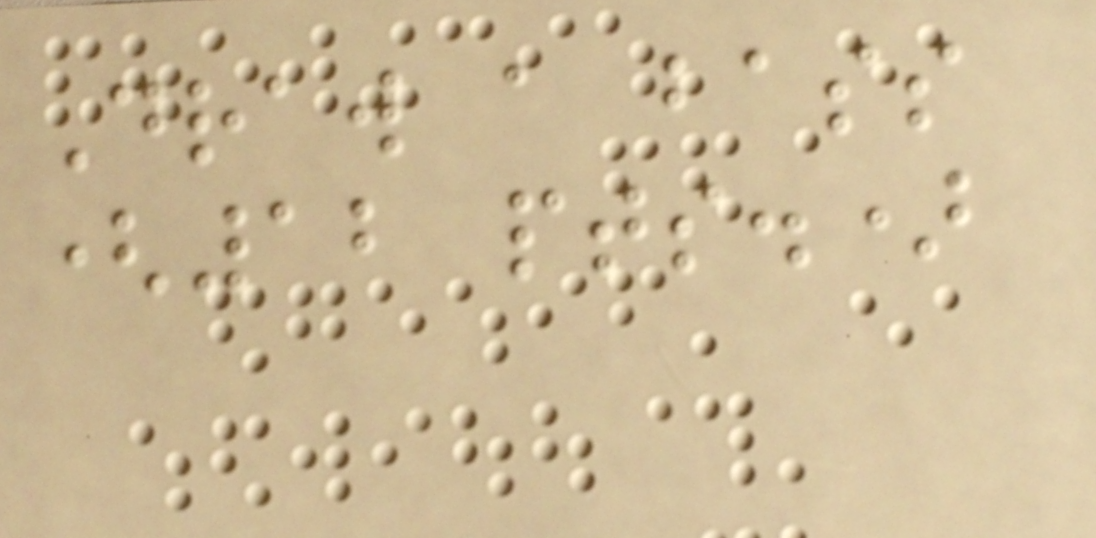Draw a bass
(12 pts.)
